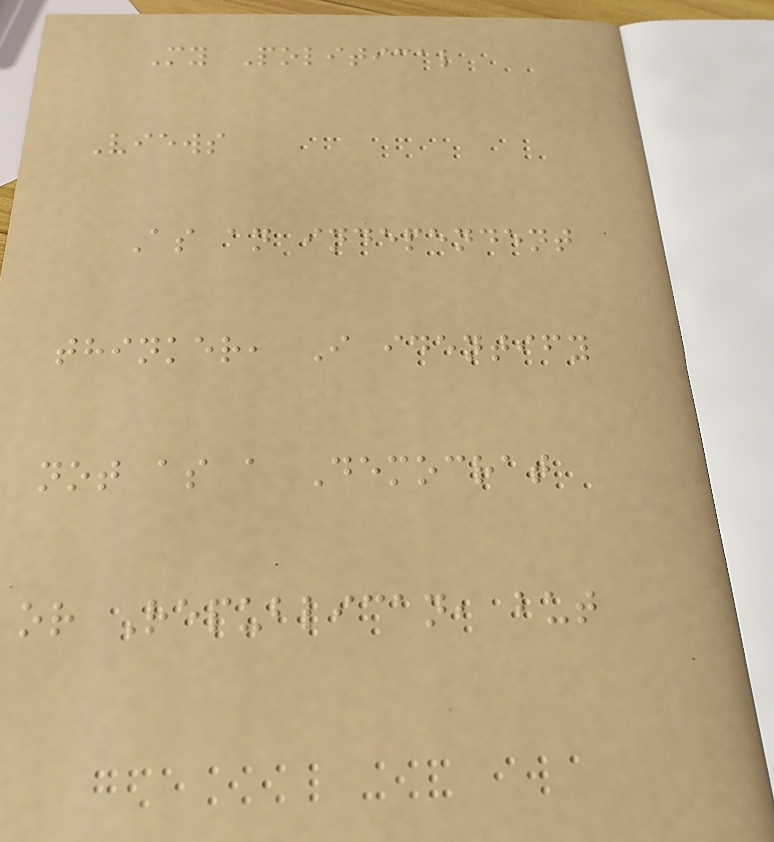My Political
Views
As an independent
thinker, I identify
not as a Democrat
or Republican, but
